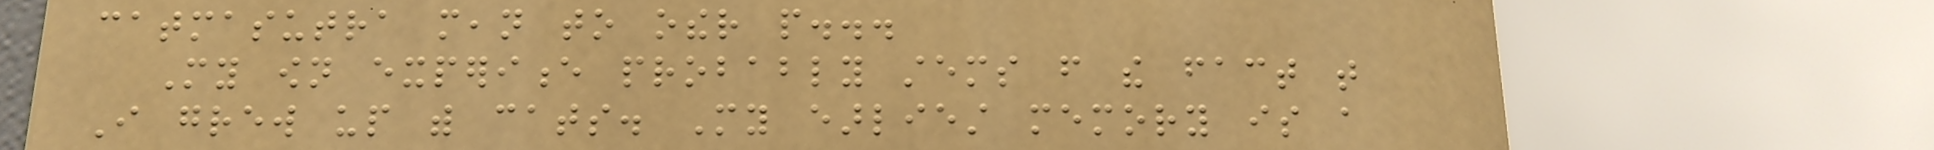catmasutra mean to other people...
My own experience probably stems from the fact that
I grew up with cats. My earliest memory is a
